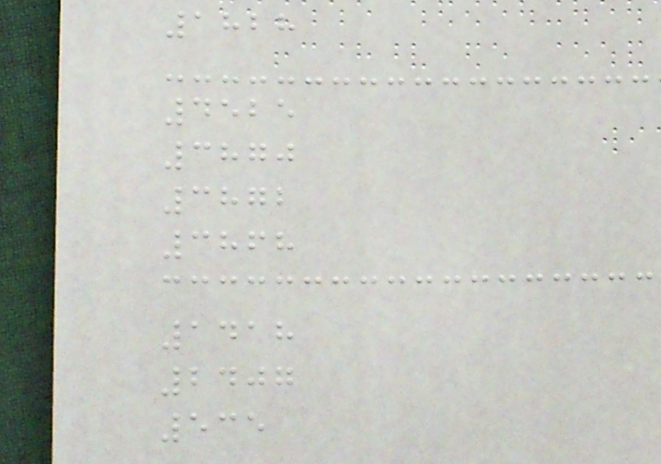1828
4525
3870
3872
3868
1418
2407
535
